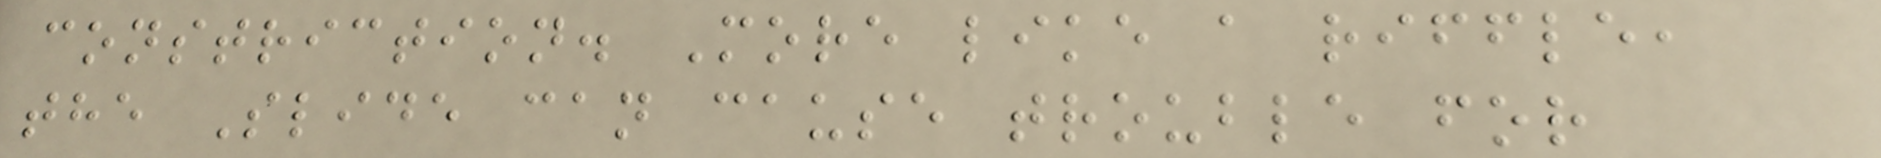constriction. More like a riffle,
the Slide can cause trouble for
